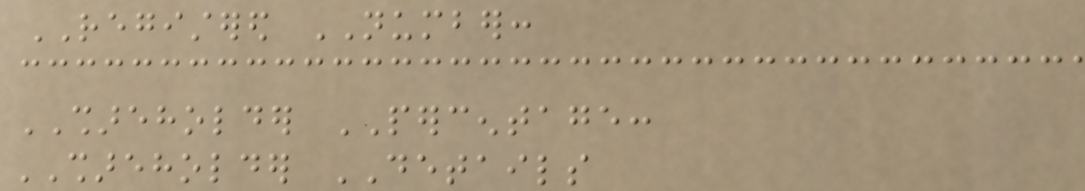REGISTERED NUMBER:
SHAREHOLDER PERCENTAGE:
SHAREHOLDER DETAILS
